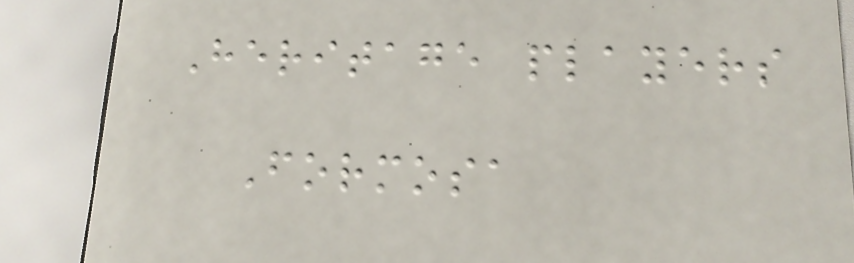Heritage players
Formosa
